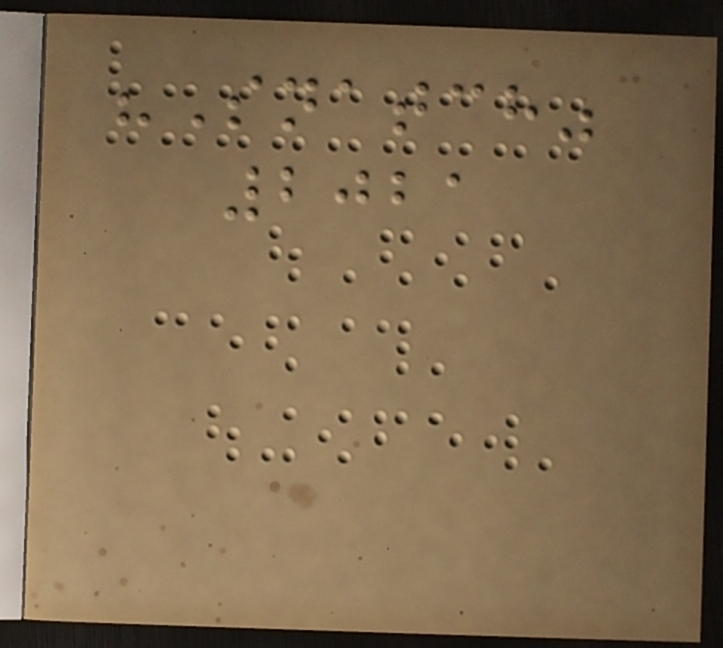"Snatch"
2021
